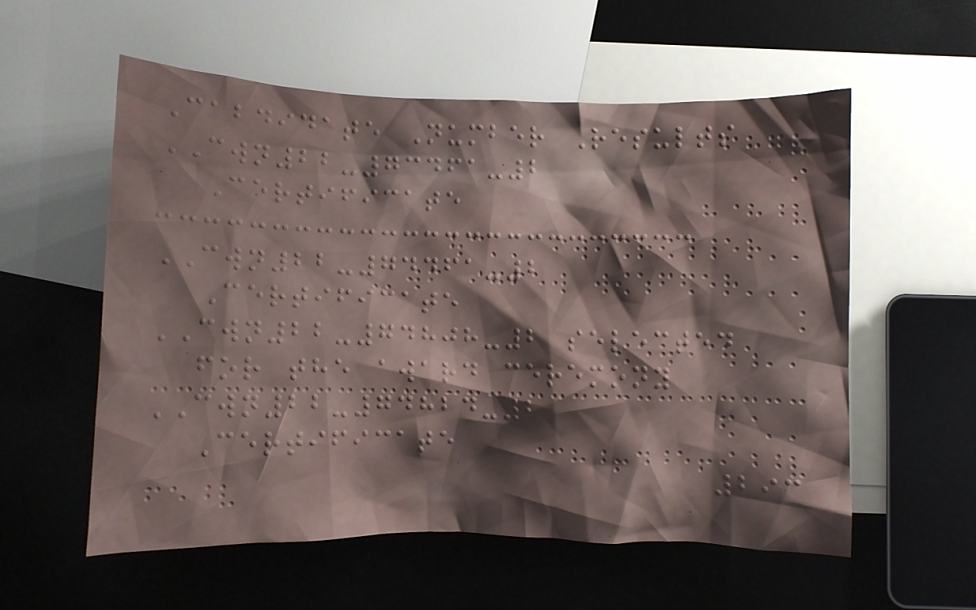Cabdidate Number Results
CWN22-73461-2
Certificate
CWN22-74461-2
Certificate
CWN22-74808-2 selected
for the award ceremony
CWN22-74824-2
Certificate
293
